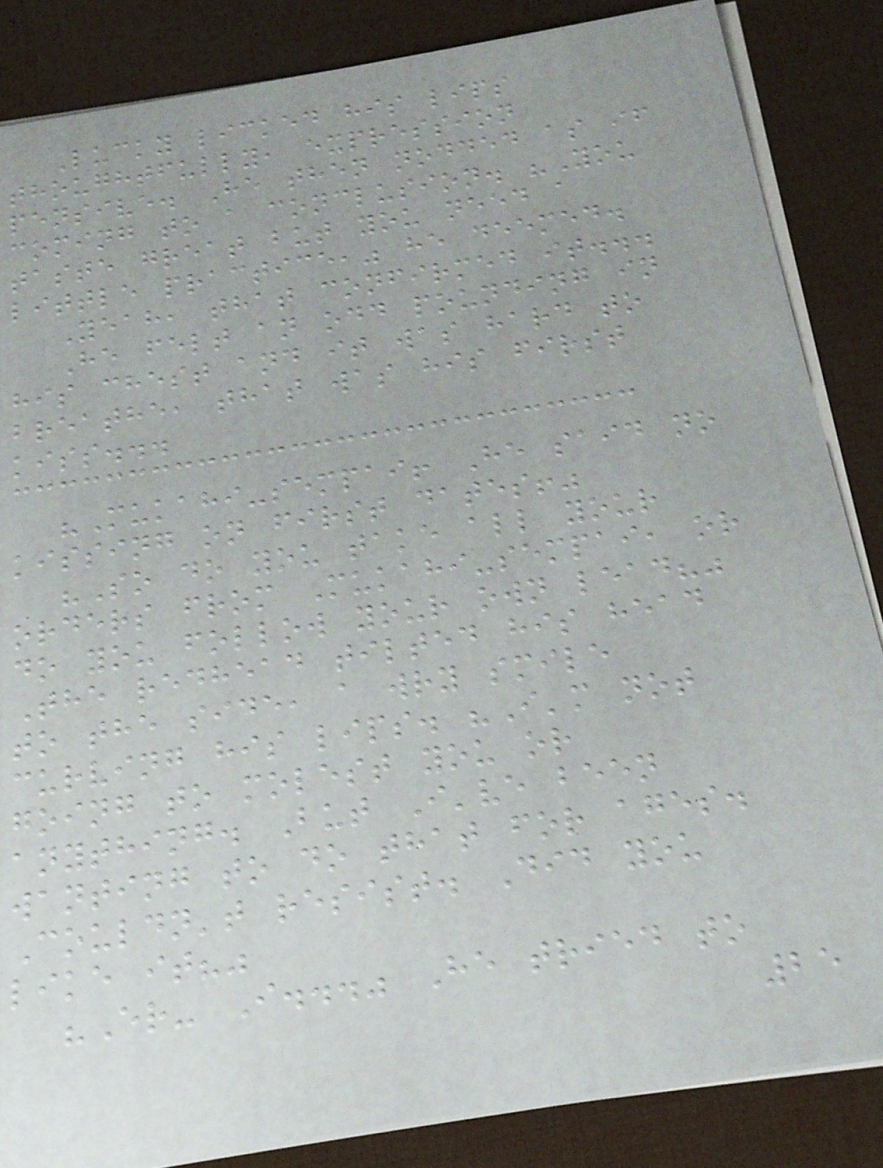Lucky licked his lips
thoughtfully, expression
pensive. He then nodded as if
coming to a conclusion. "You
taste great but you need a
little practice," he deemed.
Yeah, that confirmed it...
He felt an odd pounding in
his chest and it was hard to
breathe, that was his first
kiss...
"Mukahi-sempai! He said no
kissing on first dates!"
"So do you take all your
orders from Mukahi-sempai, or
do you follow your own lead?"
The redhead tilted his head
to the side, a wry smile
curving his lips. "I'm not
going to molest you or
anything. But I've been
wanting to do that for ages.
Couldn't resist. Did you
like it?"
"Er- I..." He tried to
25
